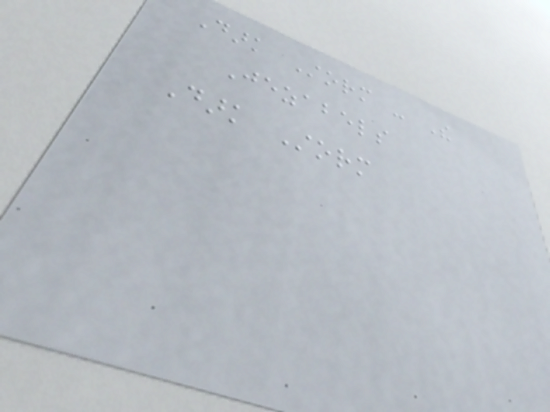Dark Storm - The
Jezabels
Dark Storm
